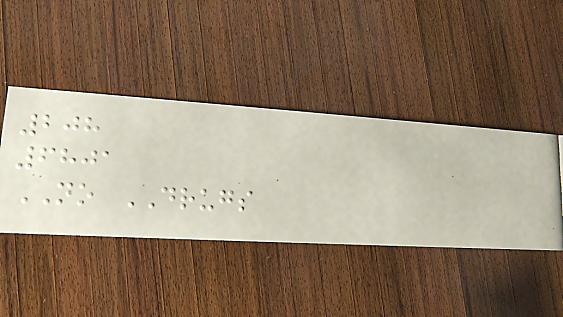208
6801
NO DRUGS
